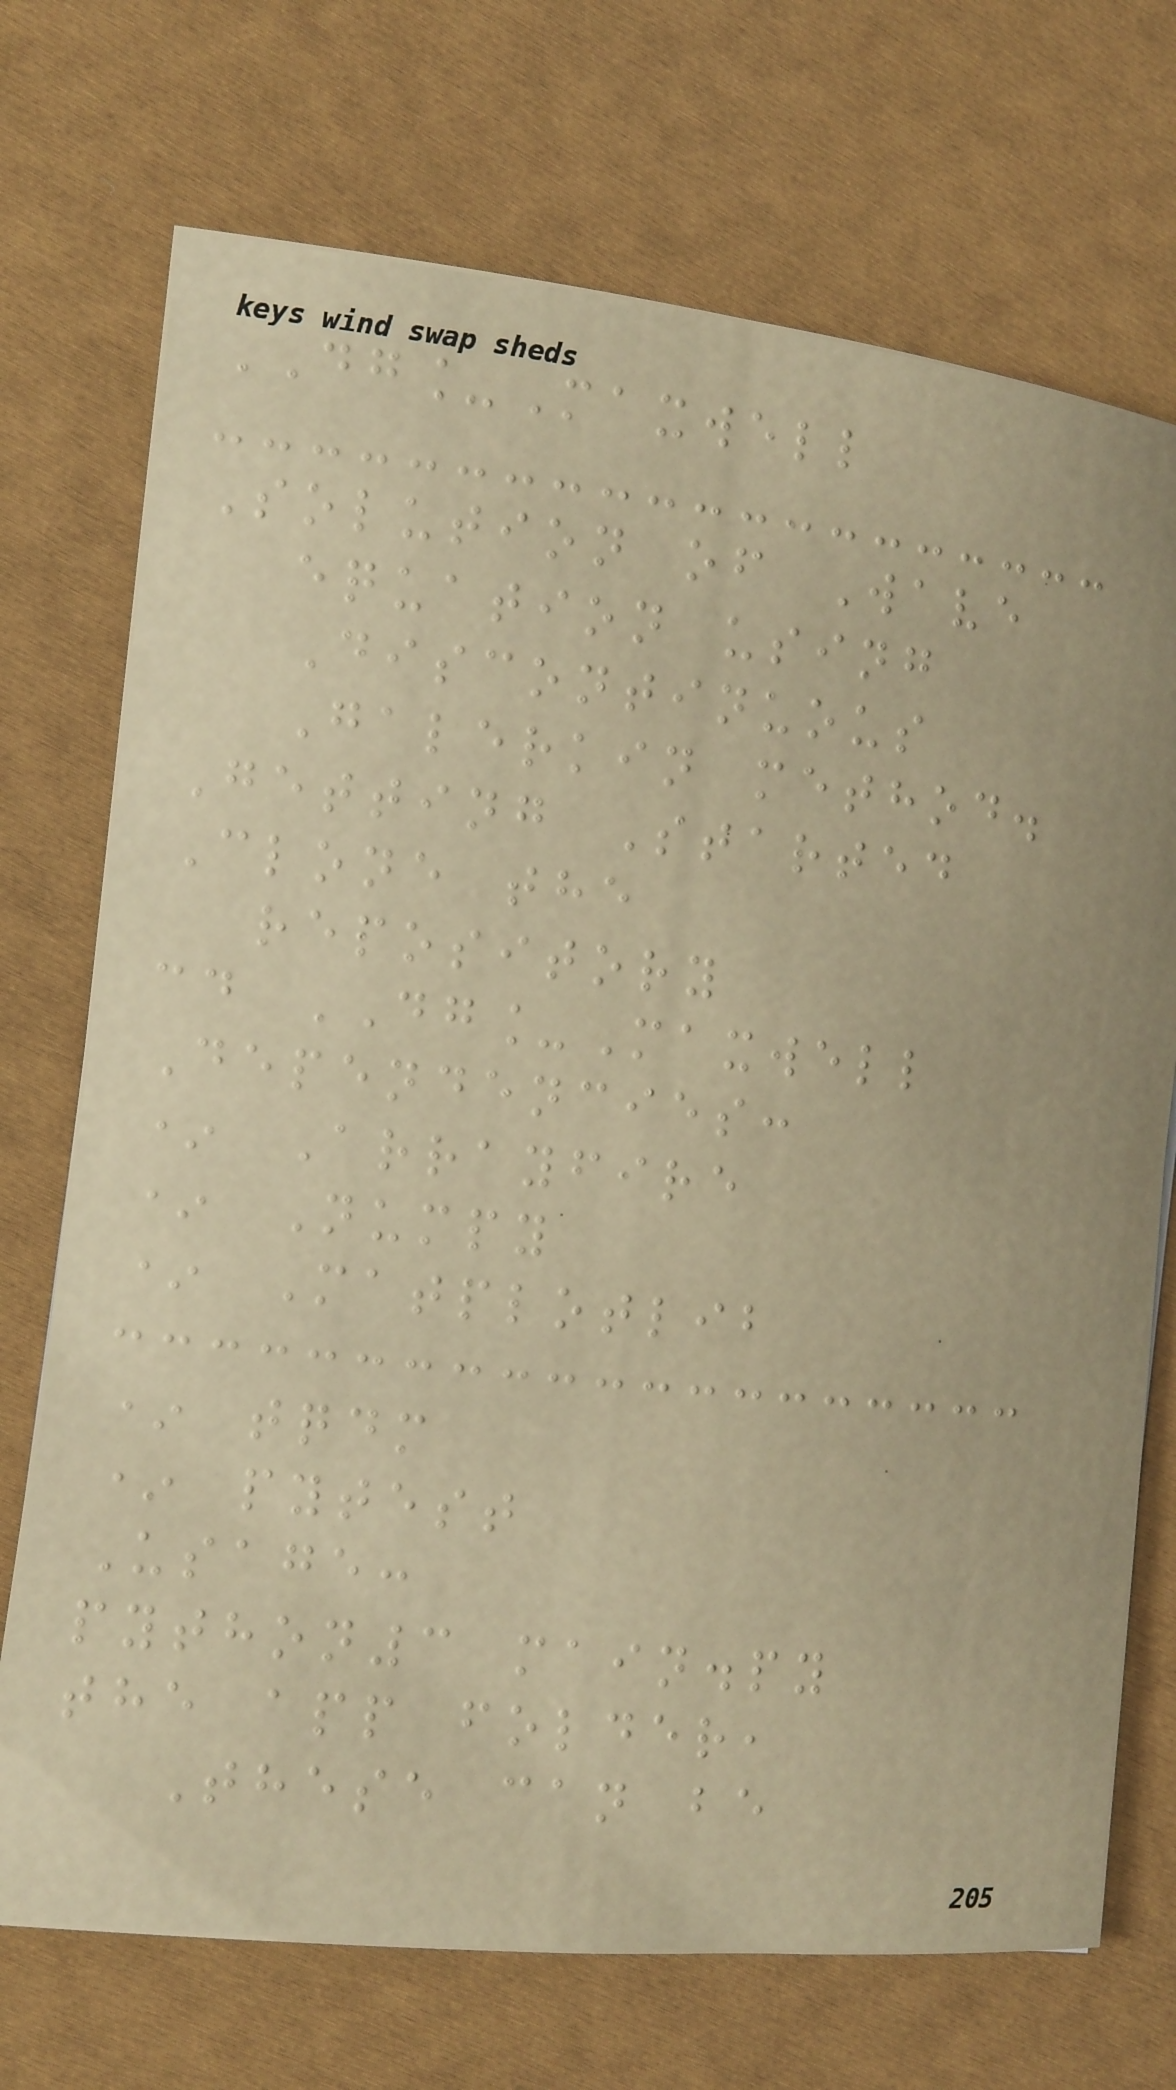DG_Maxwell
Solution of Wave
equation using
Discontinuous
Galerkin method.
Getting Started
Clone the
repository
cd DG_Maxwell
Dependencies:
* Arrayfire
* Numpy
* Matplotlib
* tqdm
* pytest
Usage:
python3 main.py
the app folder,
These can be
